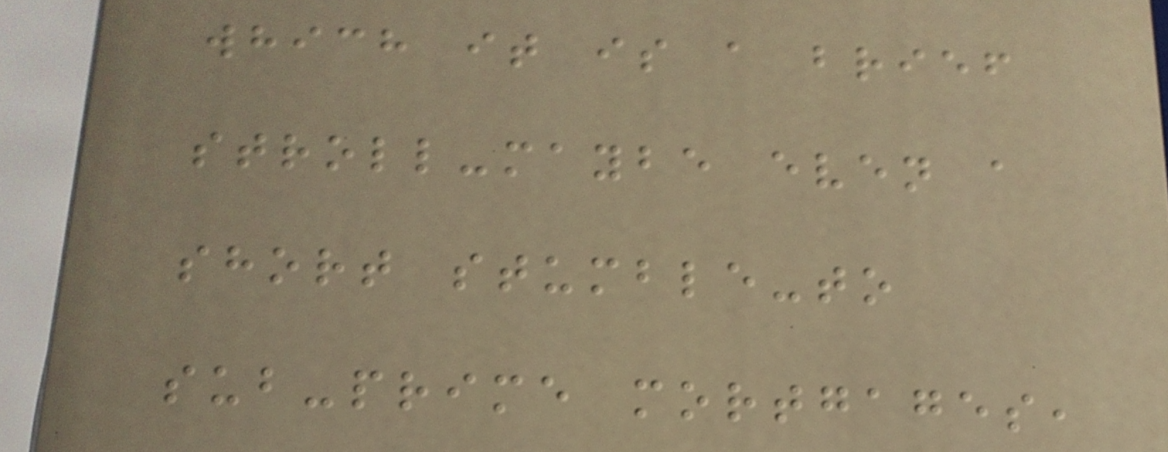which it is a brief
stroll-maybe even a
short stumble-to
sub-prime mortgages,
